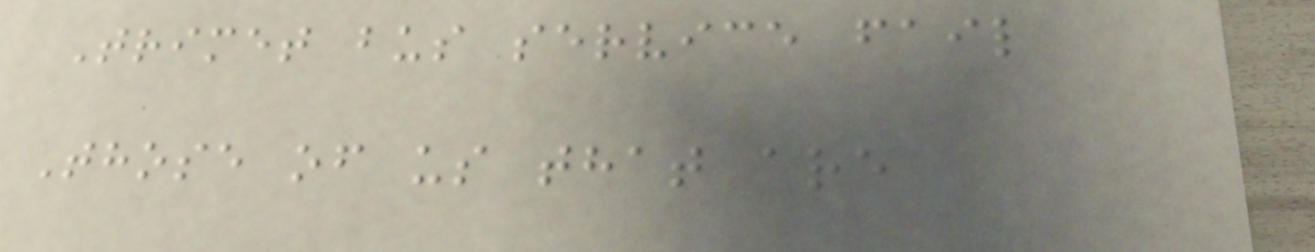Trimet bus service fail
Those of us that are
